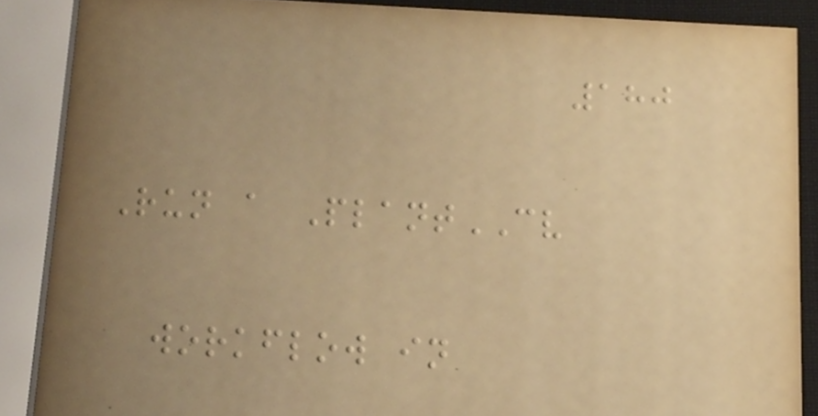180
Run a PlantCV
workflow in
